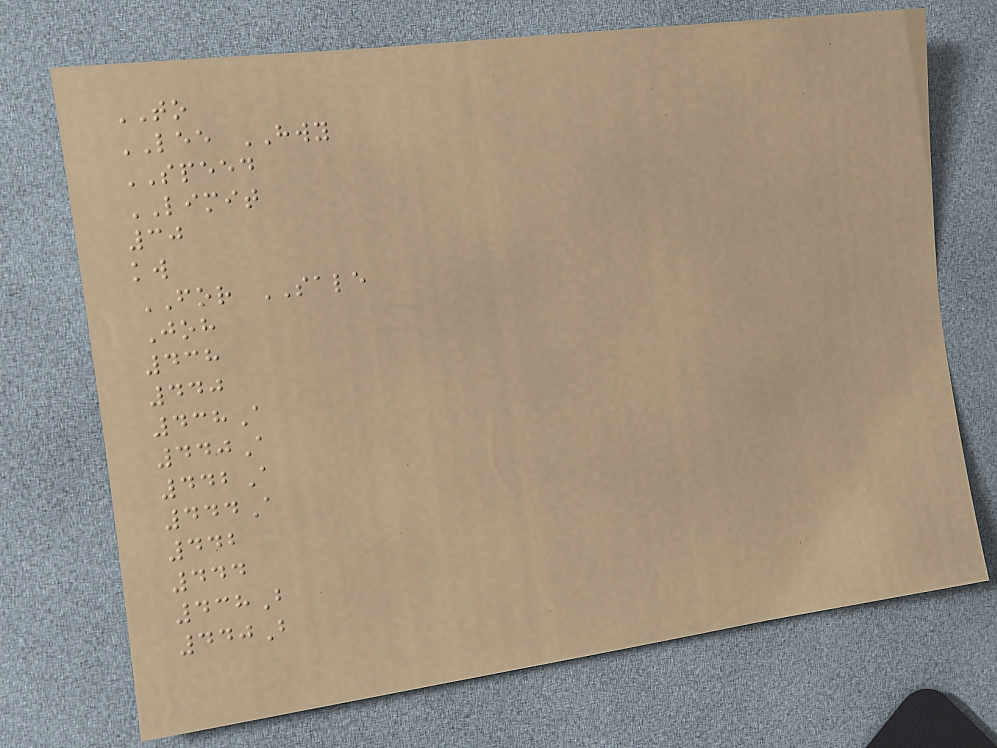TO
LEE HWY
SPEED
LIMIT
30
kw
FOR SALE
Joh
438
440
438A
440A
442A
444A
442
444
438B
440B
